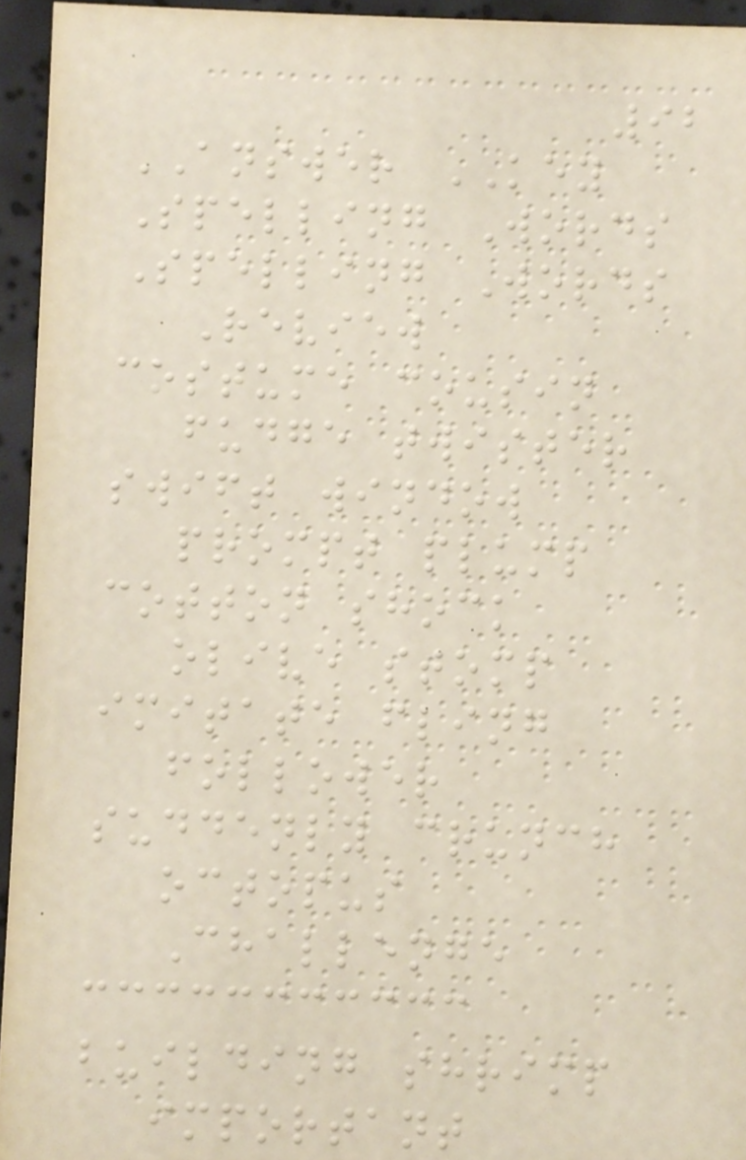92
ANSWER KEY
Spelling Words
Spelling Words
Review
costume cousin
fudge twister
swift window
prompt plump
cotton shock
olive stomp
imitate fling
follower
suddenly crunch
octopus
Challenge
building shrimp
important
